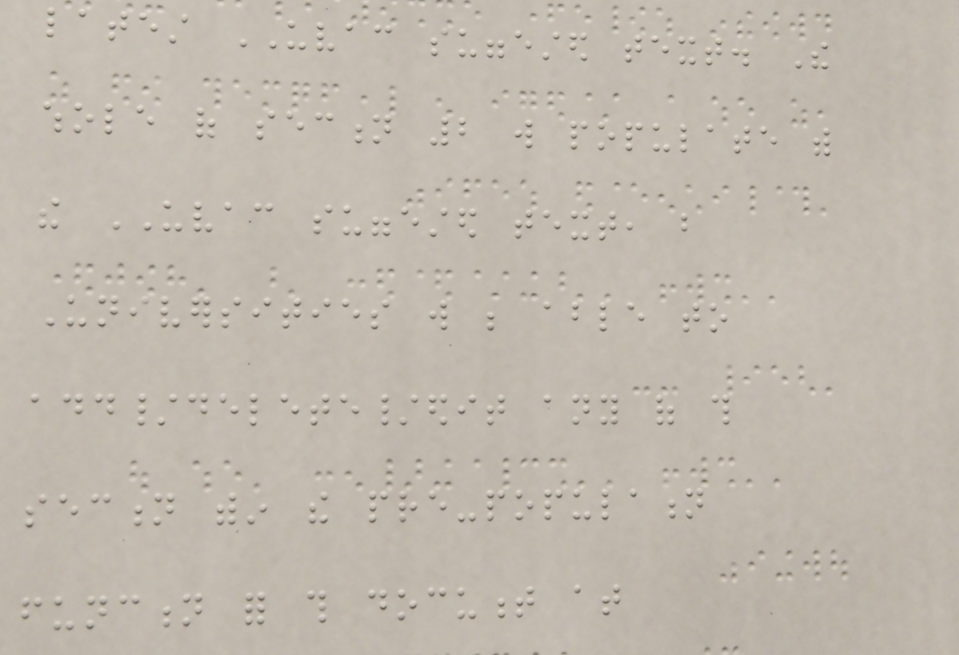latest UVAC suggested text. The
whole of section 2 will populate with
the UVAC suggested text, but
Universities will be able to
add/delete/edit any of this
section within the pre-population
function for this document at
